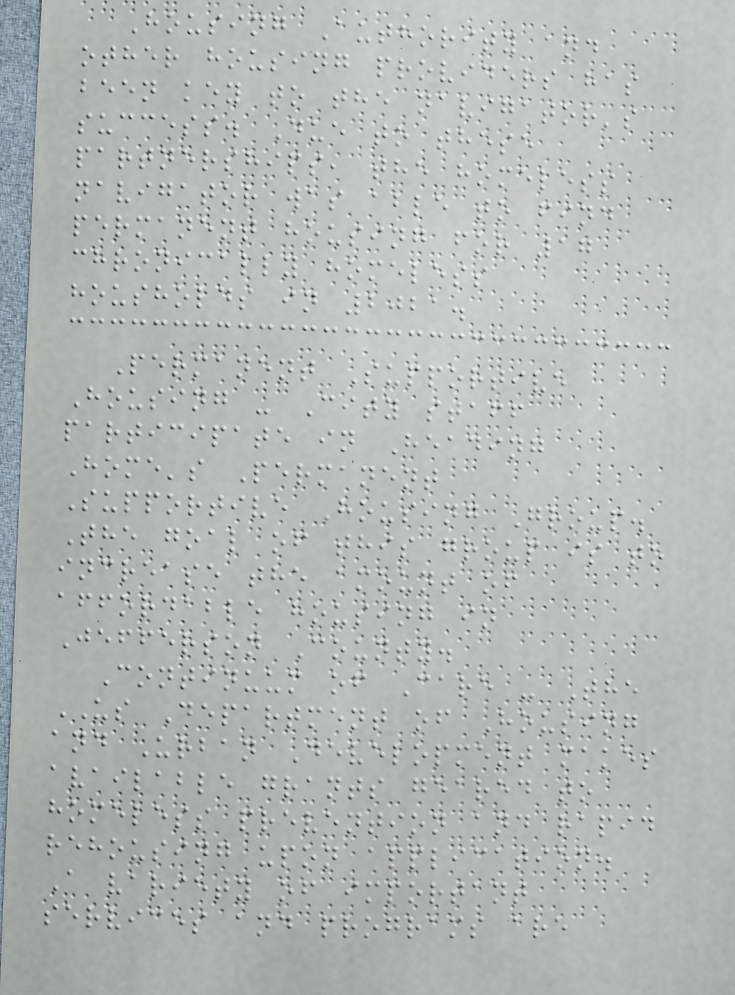Housing Authority and
other housing providers has
been key to the navigator's
success. Due to these
partnerships, the homeless
navigator was able to find
permanent housing for 17
chronically homeless
housholds in 2021.
Permanent Supportive
Housing - City staff
participate in Heading
Home's Permanent
Supportive Housing Group.
The goal of this group is to
increase the amount of
affordable housing in
Jefferson County.
Continuum of Care - The
US Department of Housing
and Urban Development makes
available grants geared to
homeless prevention and rapid
rehousing upon application.
A variety of important
services and programs are
